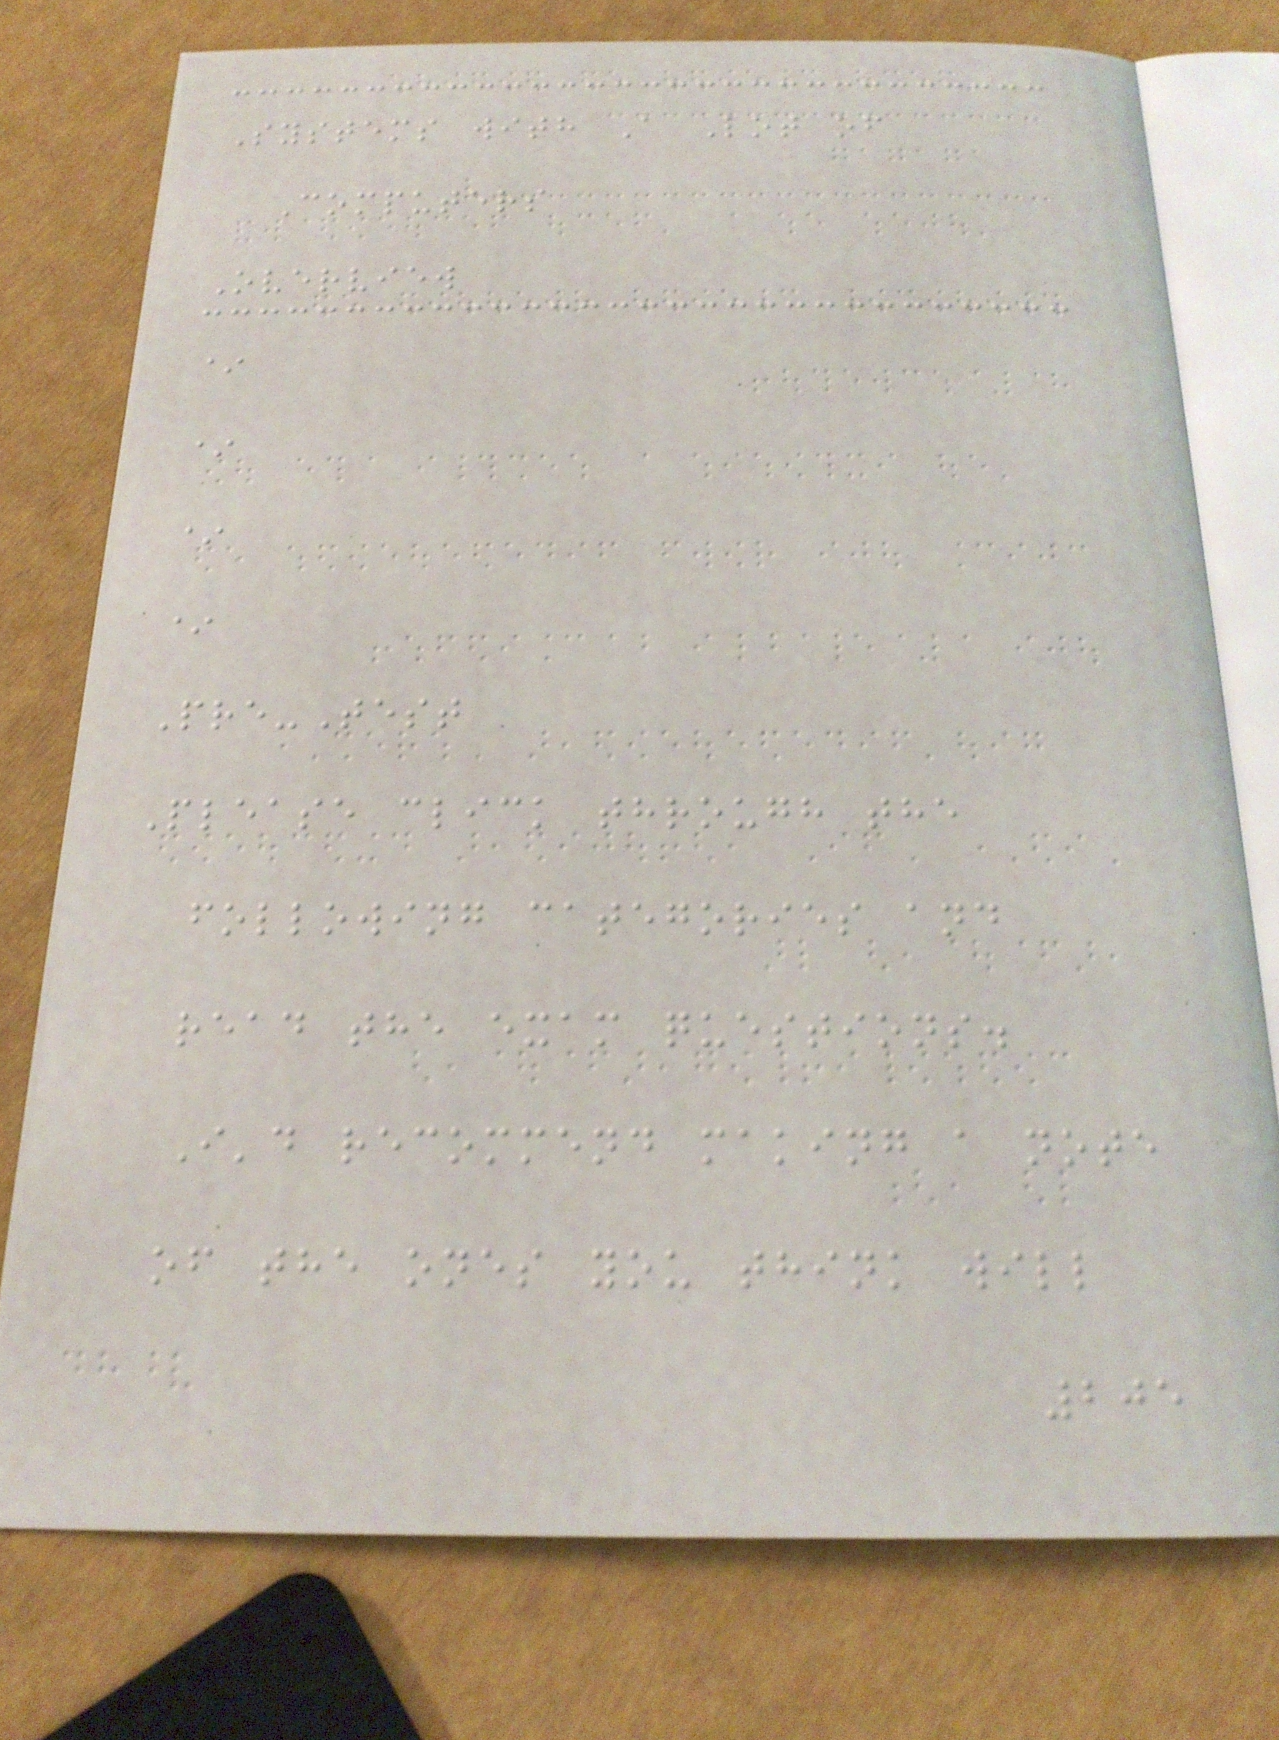Systems with A Lot of
Computers
Overview
*
*
*
*
Pre-Test
Please click through the
following categories and
read the exam questions.
I'd recommend making a note
of the ones you think will
205
